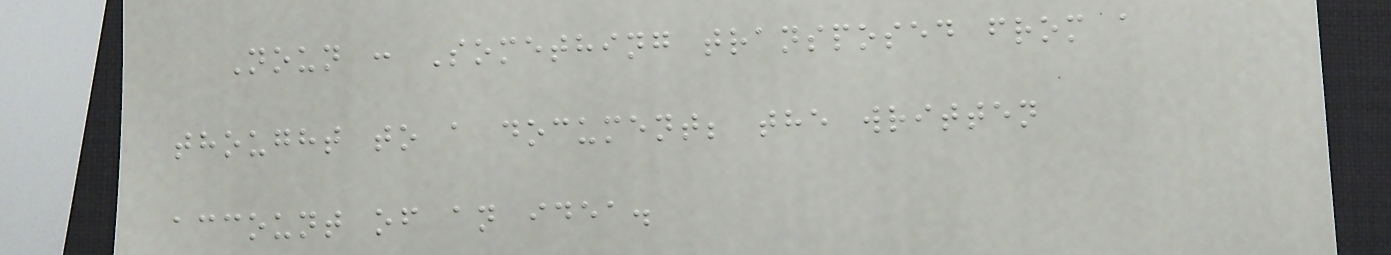Noun : Something transposed from a
thought to a document; the written
account of an idea.
